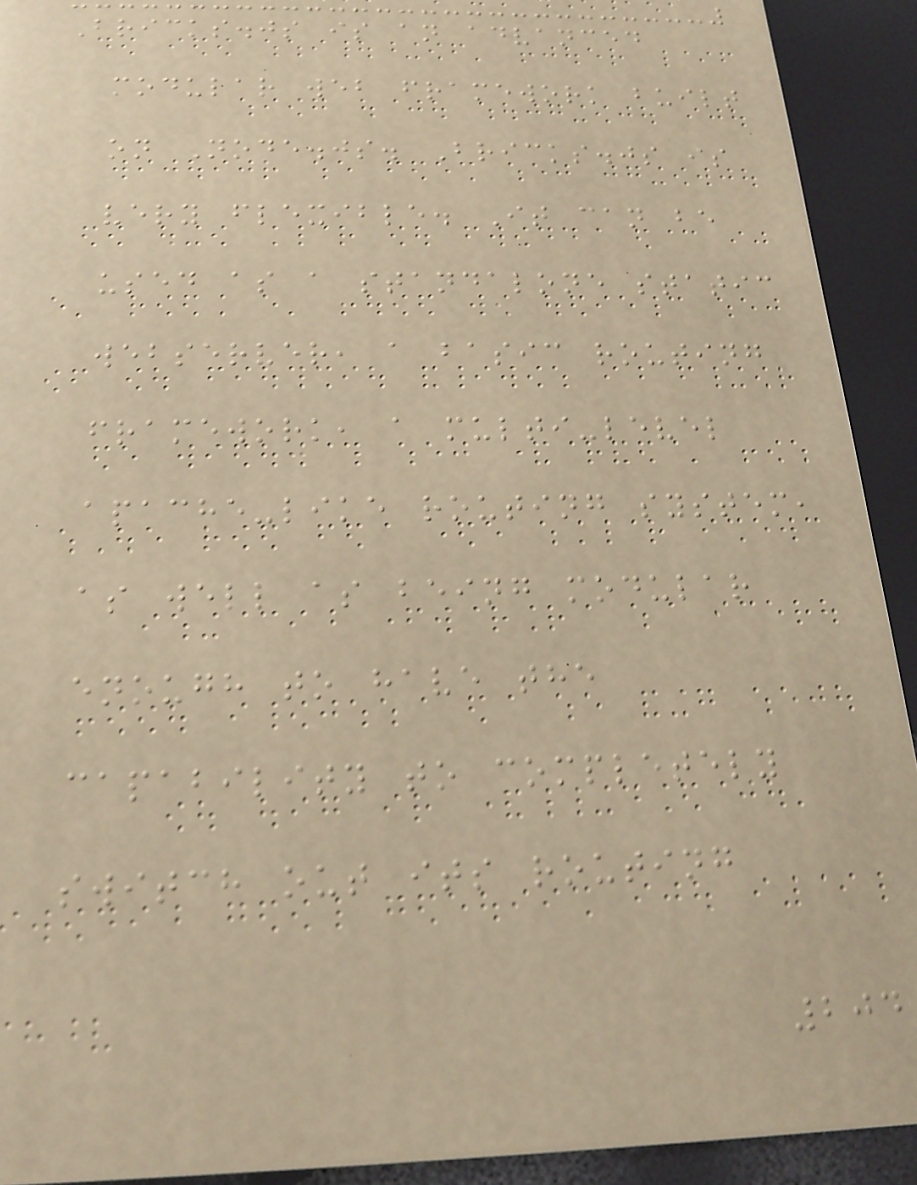Bricks.js is an advanced
modular web framework built
on Node.js. Bricks.js is
very flexible. It can be
used as a standalone static
webserver, a basic routing
framework, a multi-level
apache-like routing system,
as well as being modular
enough to have the
capability to completely
switch out its routing
204
